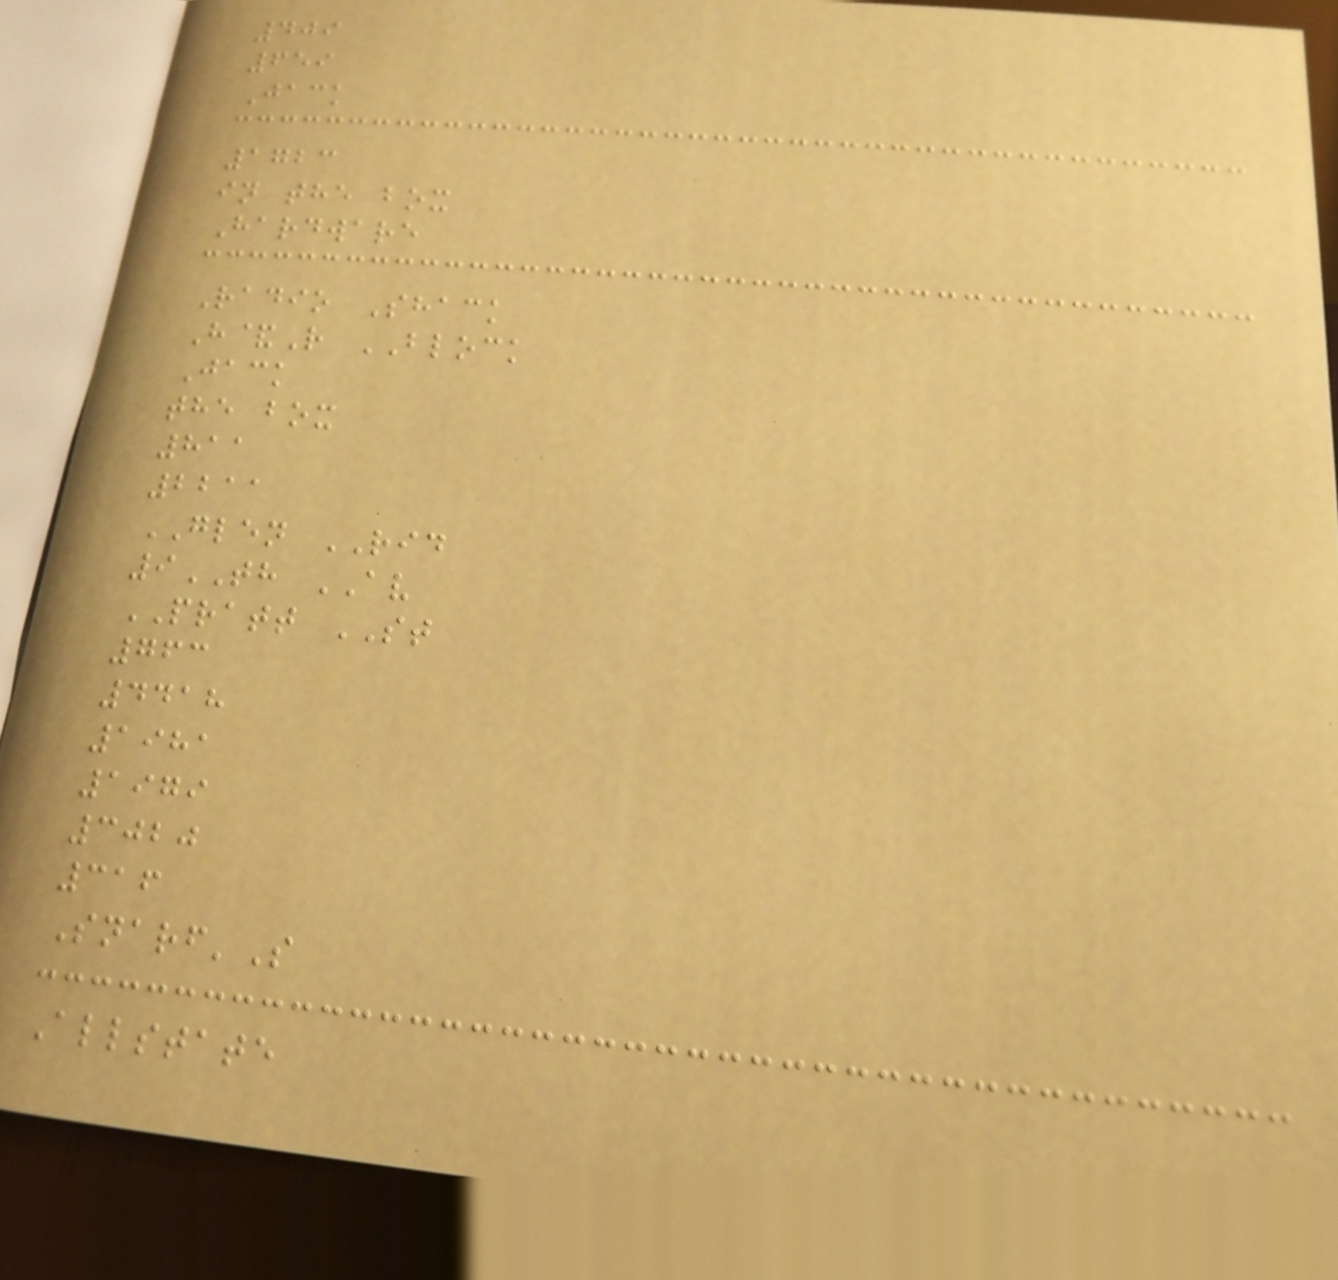409
659
Jack
1723
in the box
Hardware
Radio Shack
H&R BLOCK
Jack
the box
811
2211
GLEN RID
9TH AV
PRATT ST
763
4418
1981
1979
3020
316
Snarf'S
Allstate
